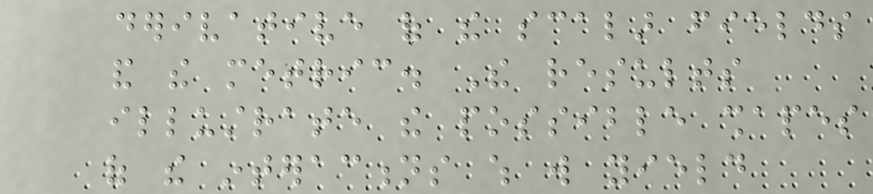derivative of the scalar fields
and the metric. The results
illustrate the possible shapes
of the interactions which will yield
